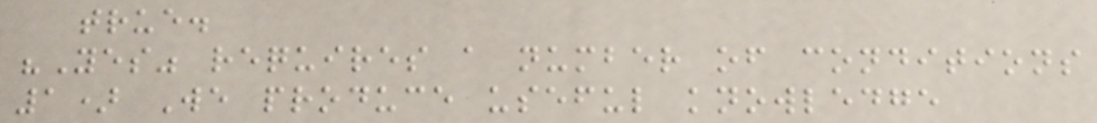true.
"Yes" requires a number of conditions
1) We produce useful knowledge
